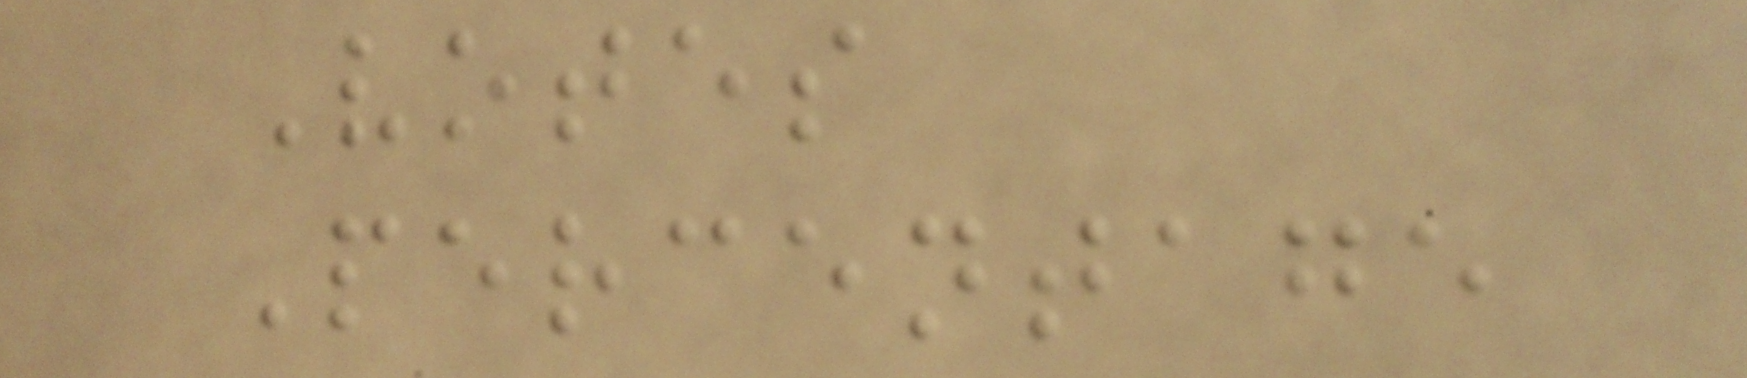Votes
Percentage
